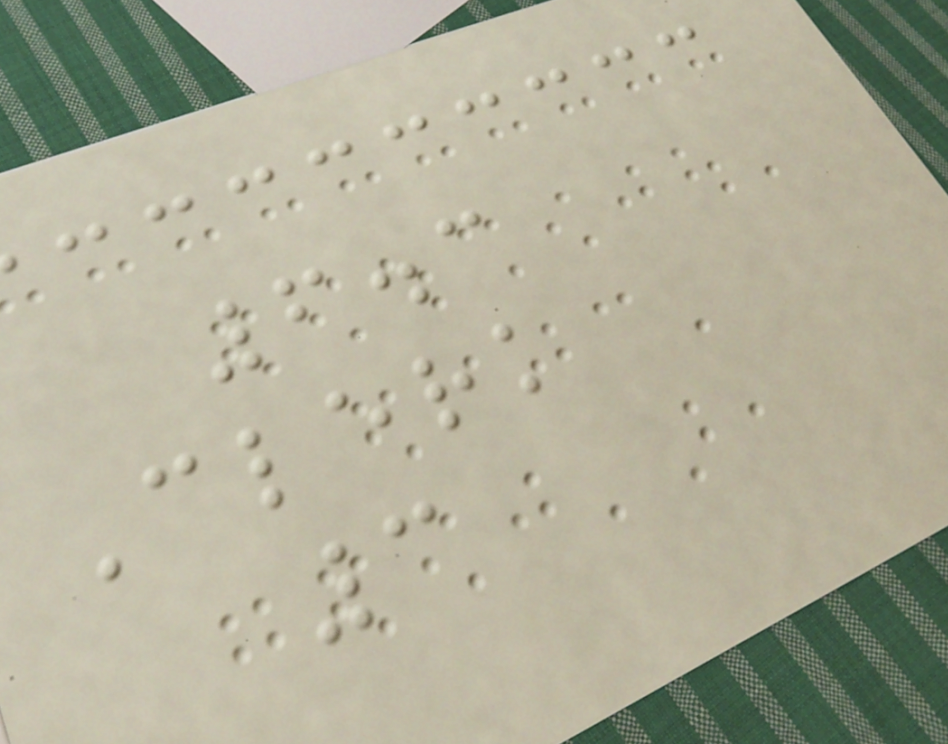6.3
Clerk
3
